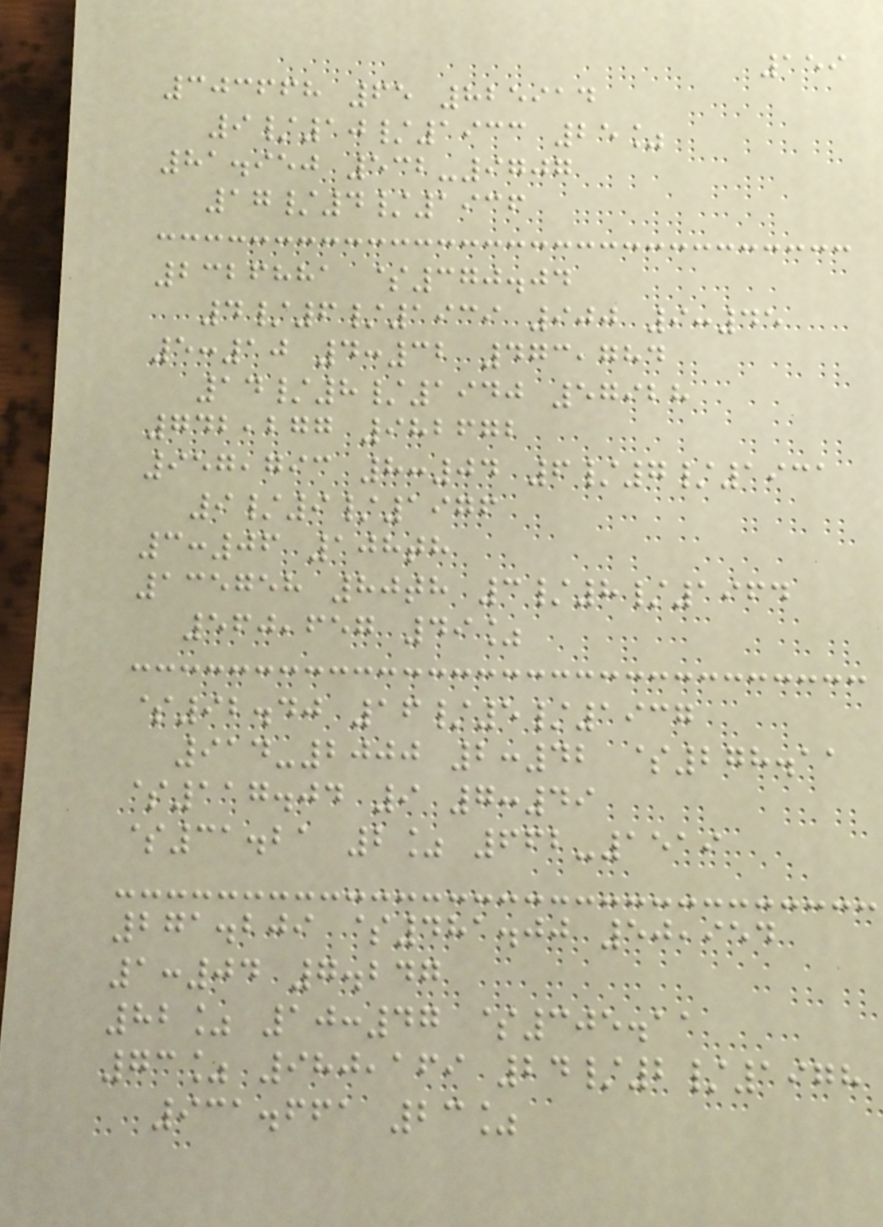159
303668 65 825914
9/10/1933 25%
81.950 532-9707
17/4/1936
2326881 $370.04
4/6/1939 900 9:45
5:10 4:32 473,784
14/8/1940 57928
742,277 982672
957,793 8:04 6/7/1931
9/9/1976
3:06 108th
135758 80th 3/8/1964
560,657 49%
$92.40 16/5/1937
914-2000 2:42 $278.11
$117.04 9 7:49
$31.21 2% 662-1519
271.209 $481.00 50,954
1:04 7.247
82% 10:47 $305.11
73% 980,169 24/2/1978
931.661 23%
